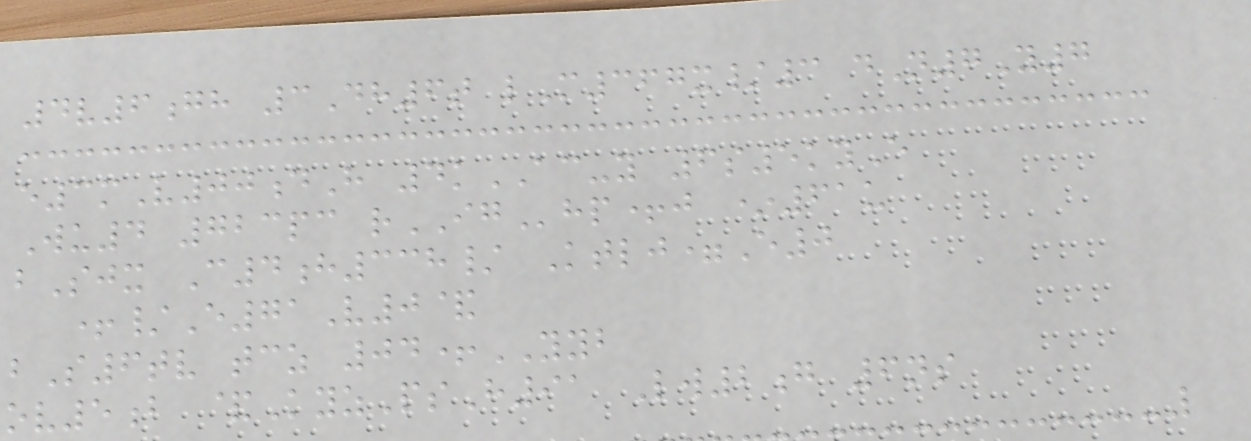4v6gh 3Dh6t lM367x/3 dN7Y7
e3mV00dH 4kAC-y 6s5kyE
Wu4 723pc rIGhp+j *61u
bSjx C4h338/ Ktlj=E0
+/E71V0&
bS6tv tcz 04+YYB
ov5b &KyzPsH91 Lw2g 6ns
